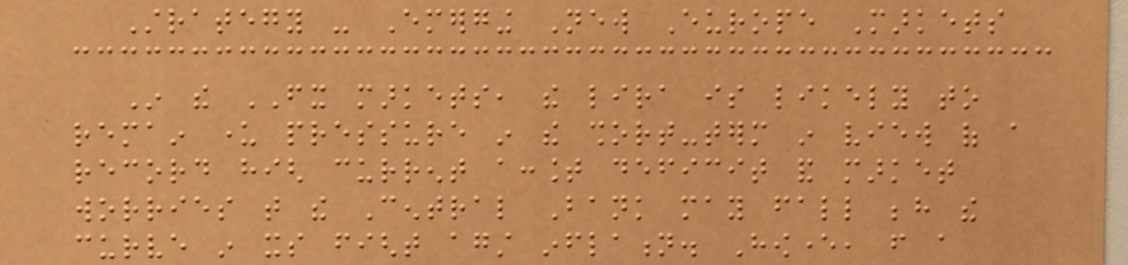Strategy - Emerging New Europe Markets
In the FX markets, the lira is likely to
remain under pressure in the short-term in view of a
record high current account deficit and market
worries that the Central Bank may fall behind the
curve in its fight against inflation. However, from a
